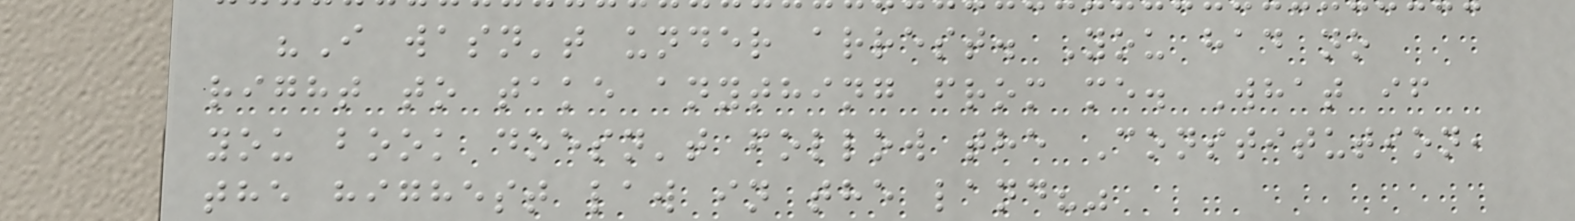"I wasn't under arrest. You had no
right to take anything from me. What if
you book doesn't follow the Constitution,
the highest law in the land?"
